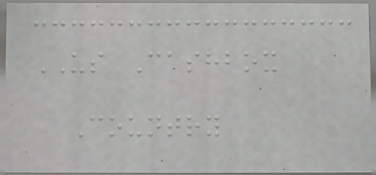US Cashbox
Country
